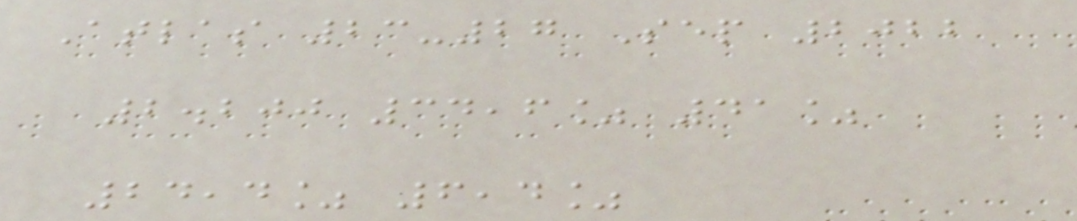Atlas 23-27 Sep 2022
2.200 34,6% 41%
24,4% 6,4%
